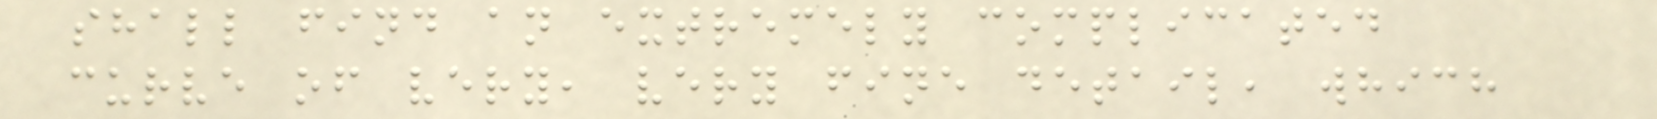shall find an extremely complicated
curve of very, very fine detail, which
